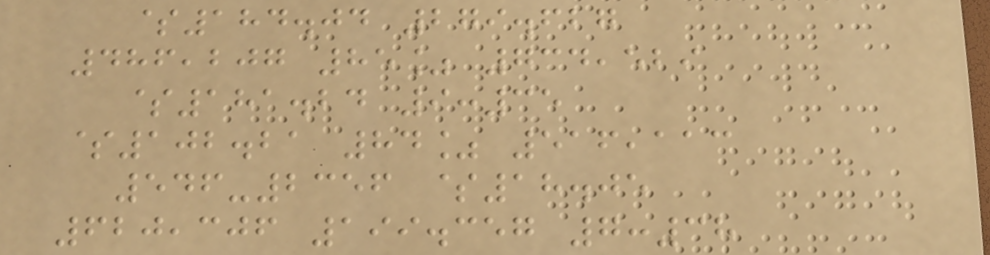$184.04 279.627
486,207 85% 734,529
$181.24 9:35
$102.21 84% 516,113
546-2356 $18.05
620,306 199.357 7:38
